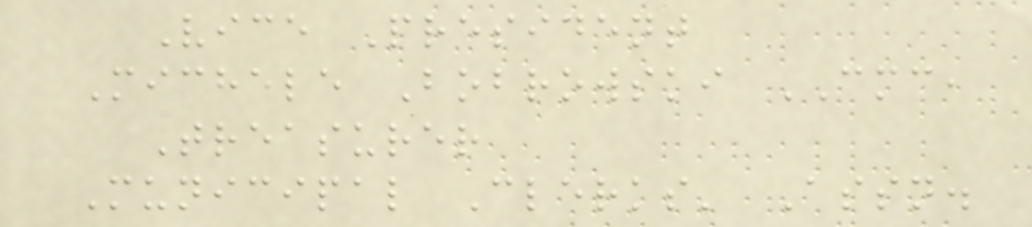Vice President
Michele Bobrowski CMC,
Treasurer
Municipal Clerks' Assn.
